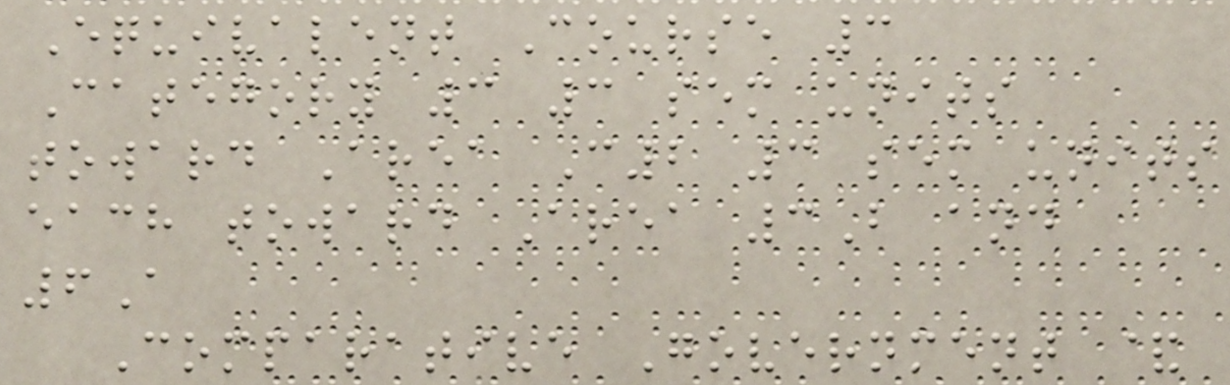Equivalent Course 3
Category 3 3 sem units
toward Area C2 3 sem units
each toward Area 3B and
6A
Comparative Government &
